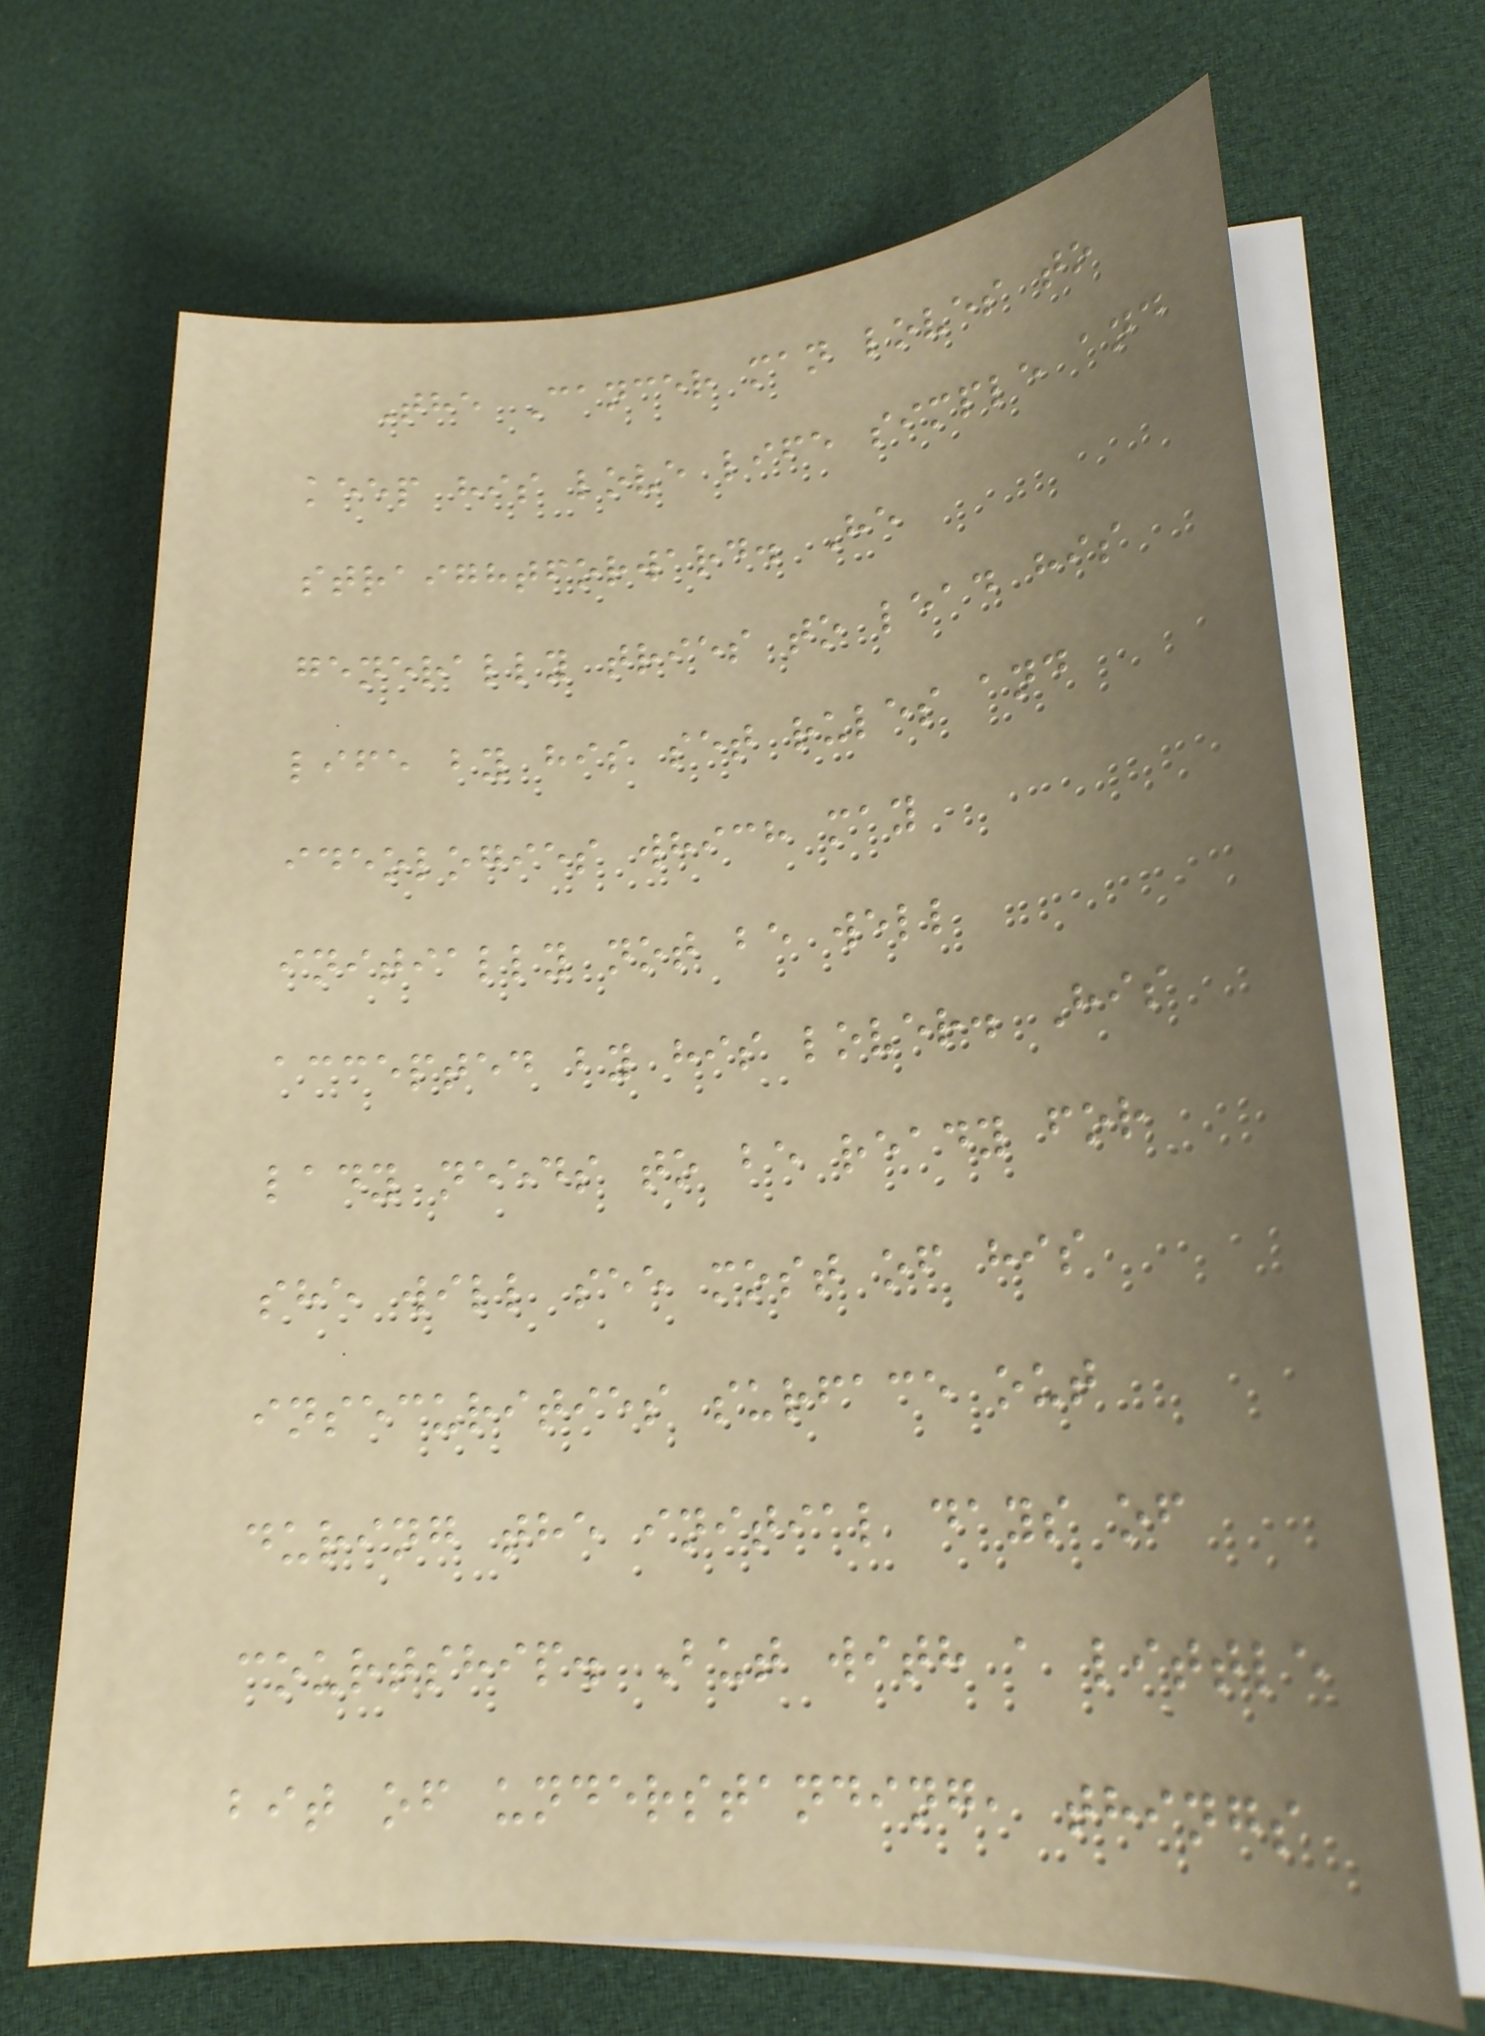The Cancer man loves to
keep his love life simple and
straightforward. He
generally tries to lead his
life by his set rules and
ideologies which may
initially not be well
accepted by his lover. His
lady needs to be ready for
she will see most of his
insecurities surface out
during the initial days of
courtship. But with a little
bit of understanding, things
